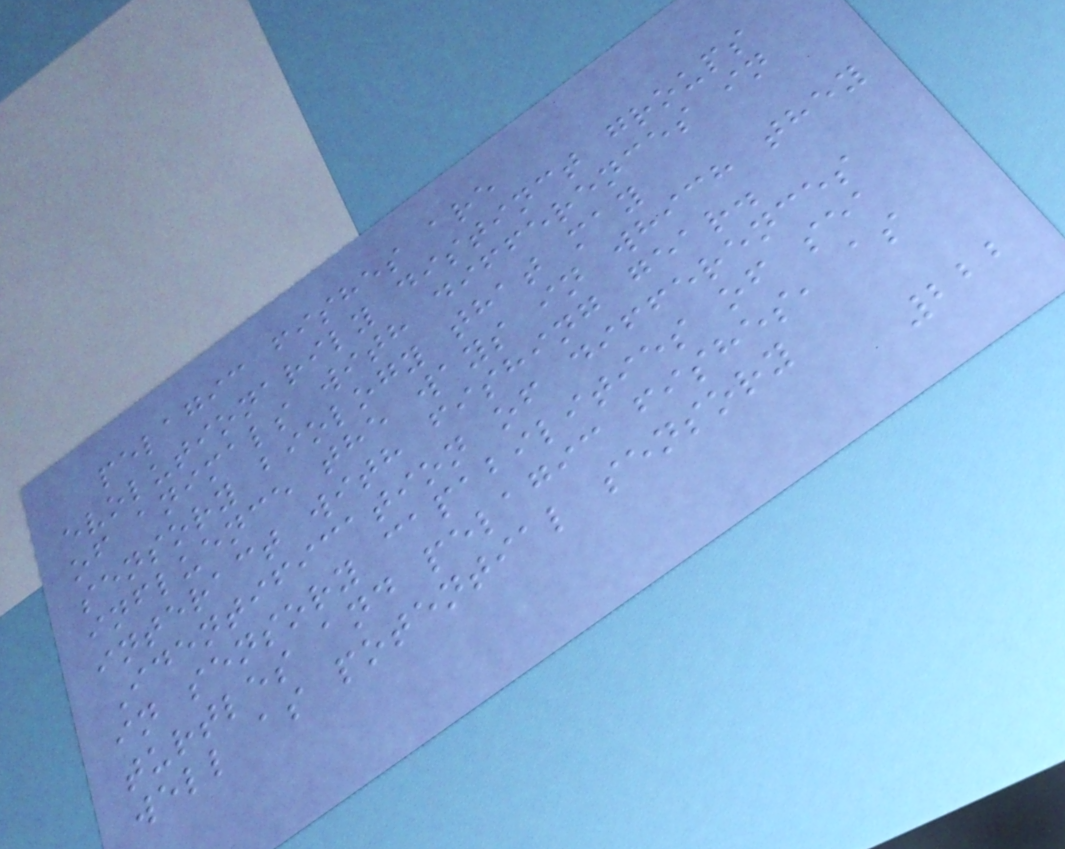pelagic fishes are
evolutionarily distinct groups
of animals with differences in
sensory biology that may
influence the ways in which they
interact with fishing gear.
Identification of differences
in sensory capabilities of sea
turtles and pelagic fishes, as
well as potential sensory
222
